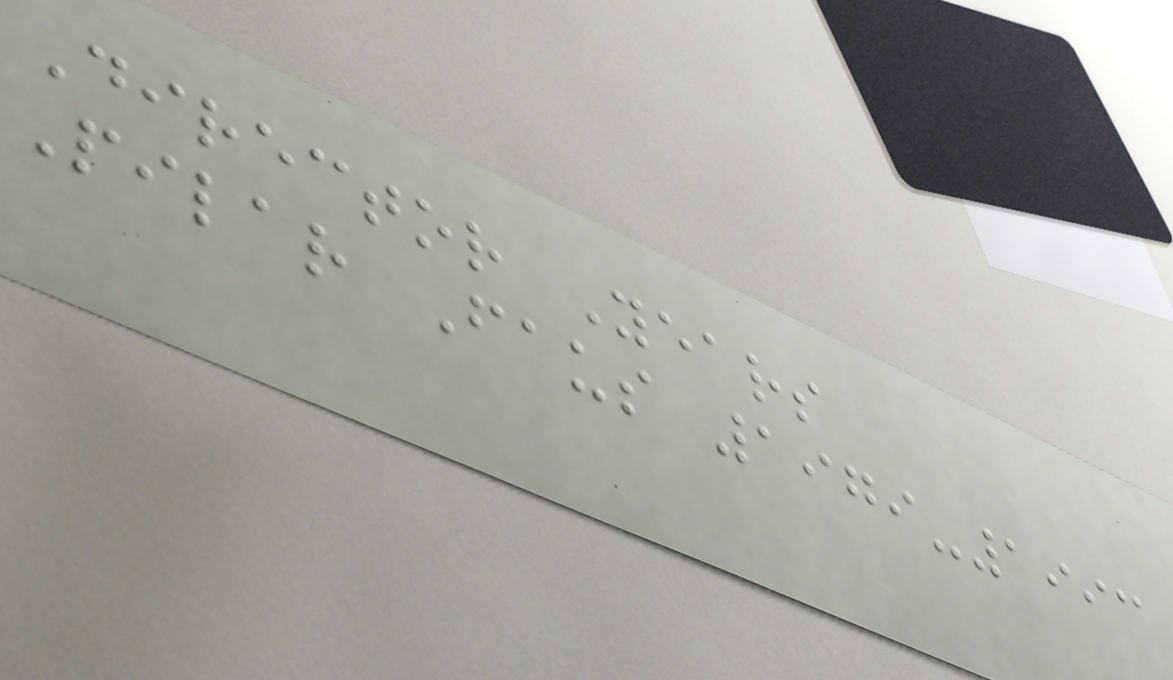Director Years
Pilar Faus 1979-1993
